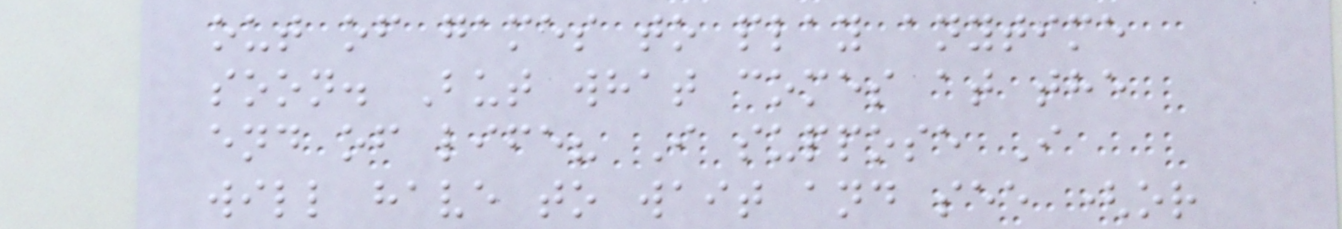out of games to play anytime
soon. But what comes at the
end of life? I suppose I
will have to wait and see (or
